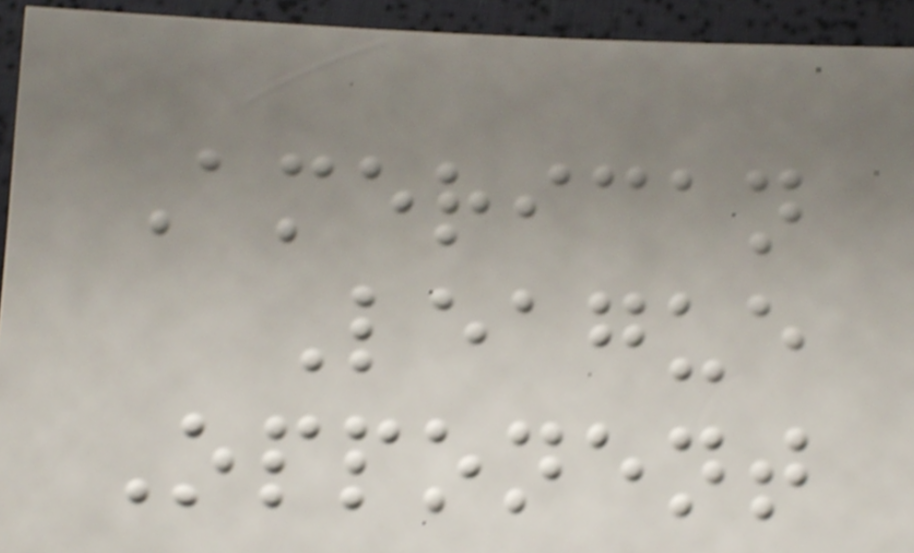American
League
Opponent
